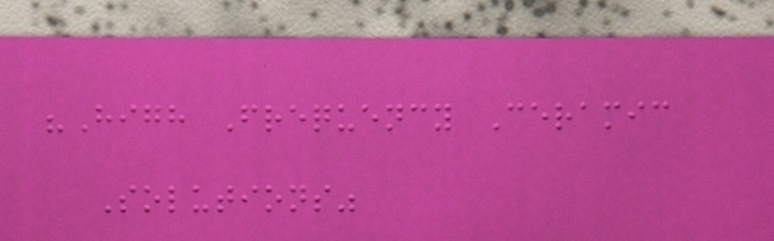"High Frequency Ceramic
Solutions"
